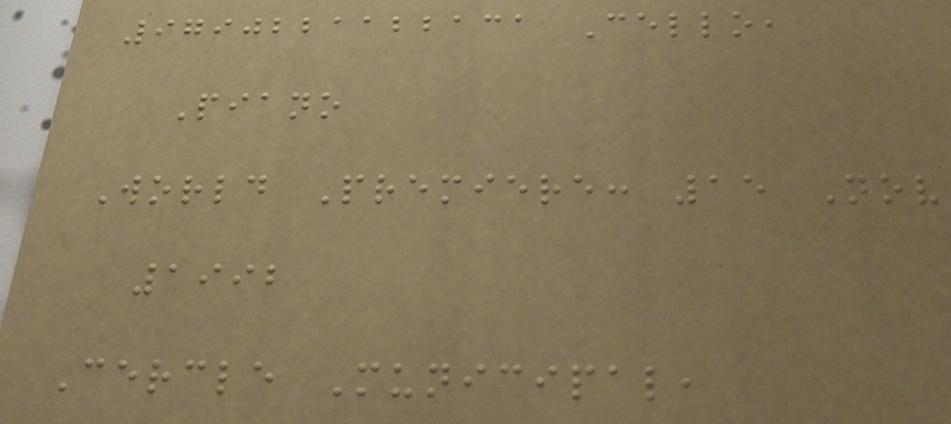9790221122131 Cello,
Piano
World Premiere: 15 Nov
1992
Cercle Municipal,
